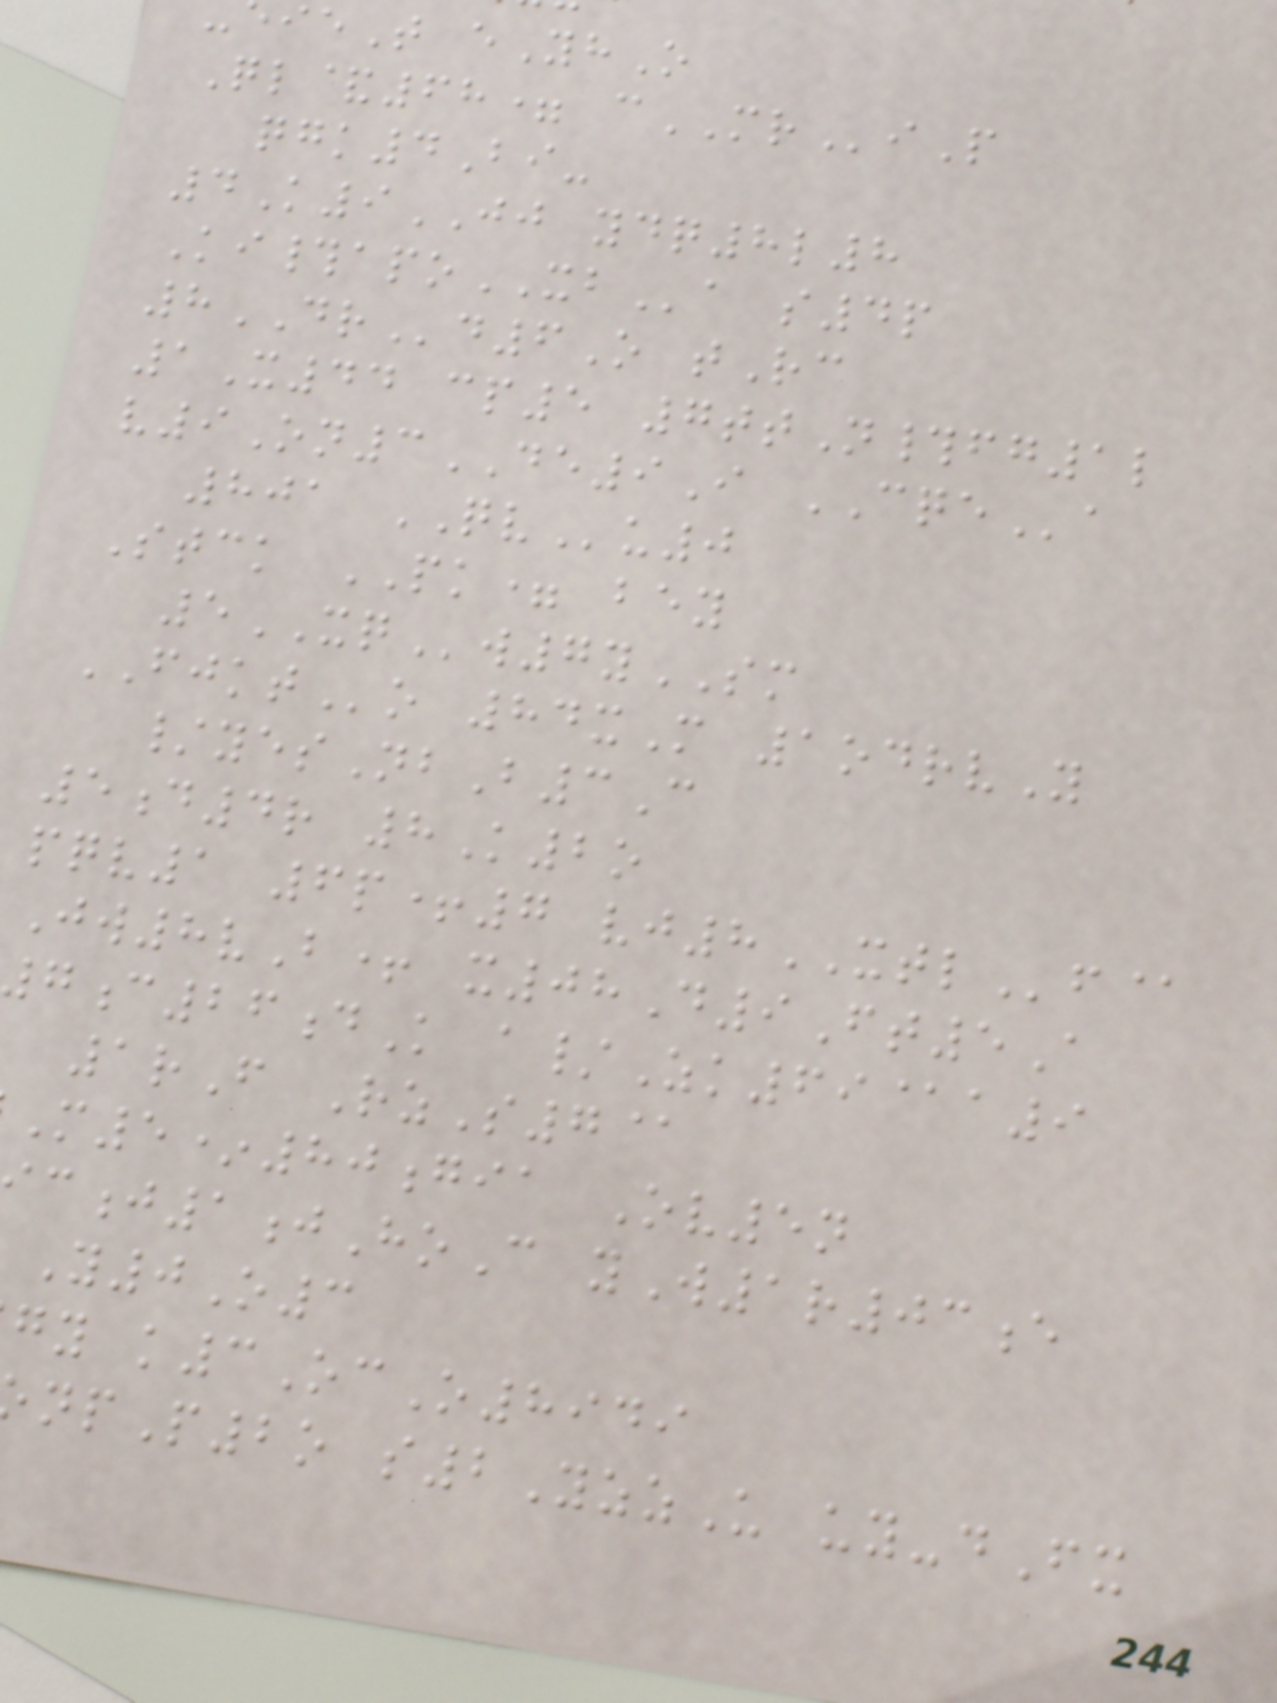ieT eYhO
Ql&68= cMRiP
qgk4Bi-
4K9JJ ydq8l8
Ki#apoXBa s4p
8DRd6O tRc
1X44 cp5 7ttN#fg1l
v9On3DE9I CQEa
801 QVu0
Stck PK= bey
5XQw7ySM
FJKTo 84xM 1odrvY
/yesNbB3C
5d4r 8K2o
pqv1 6p+7 vj8XTLf@
Jw8vB+ x08D9Ft5A
c26dK a/Zk69@a9
1rF RzS7@
M5*80gia Ov5n
j1jHoC yW1r03e
Y0O3
gy k3OcO8949
npP2o s2YzzU uy-dFx
